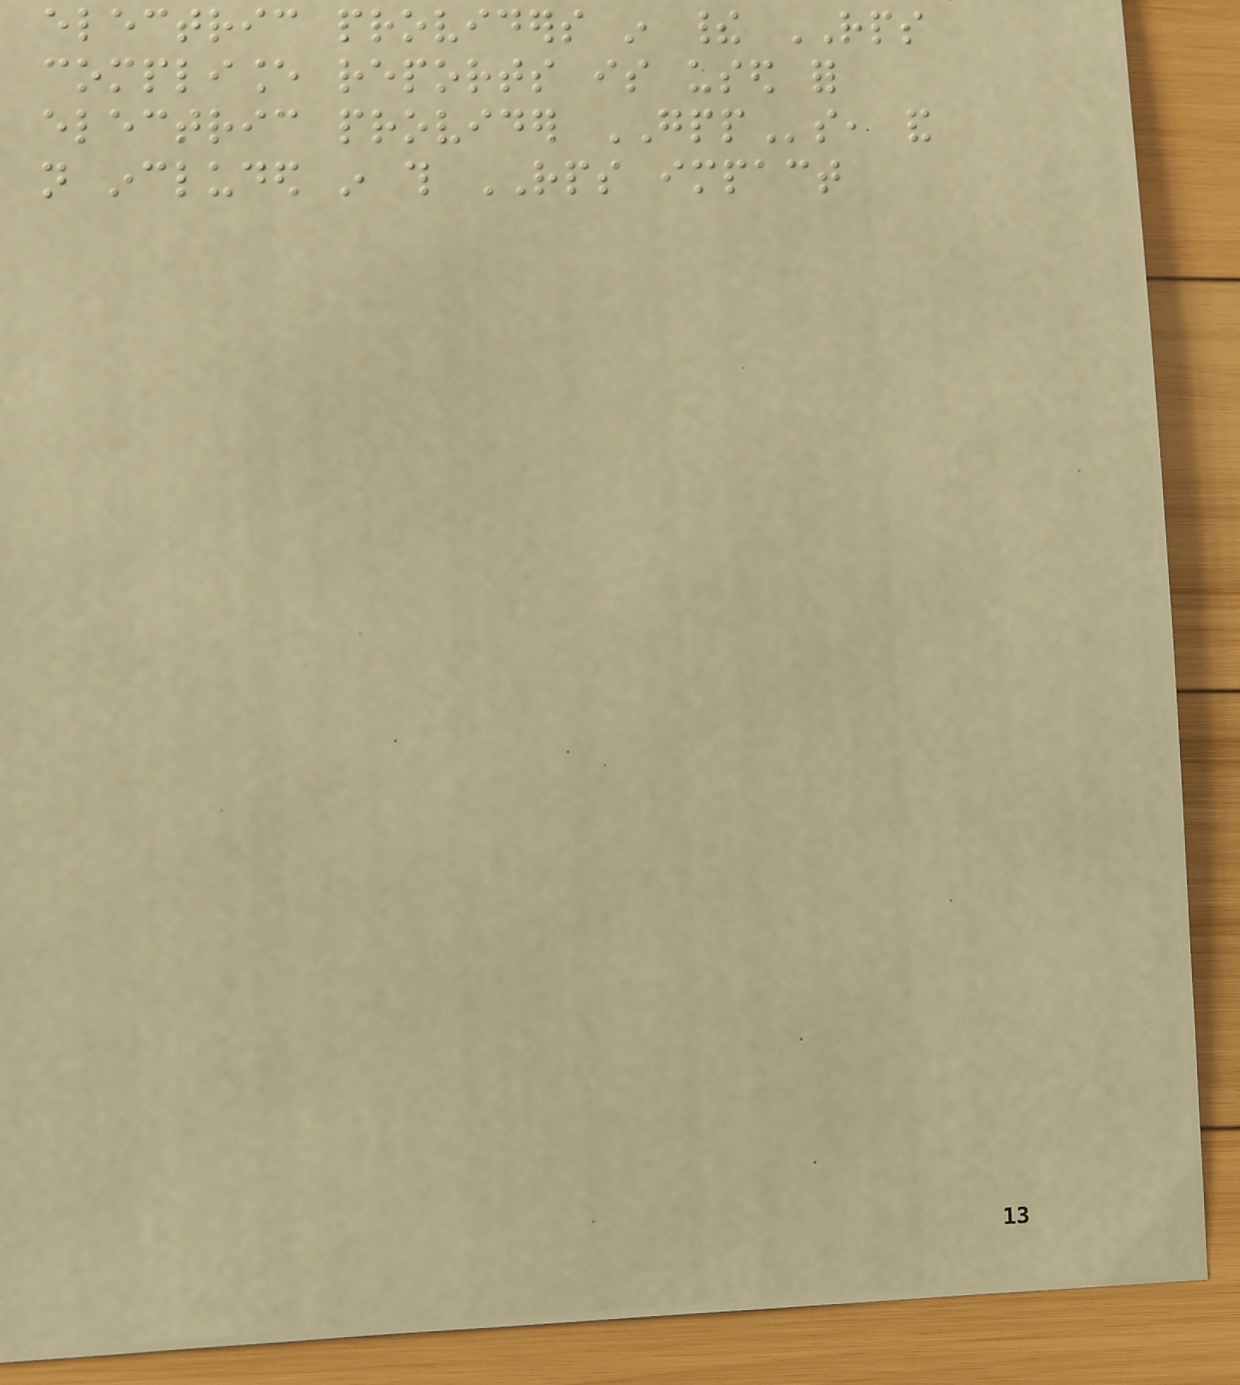electric providers in their RPS
compliance reports is used for
electric provider GPPs, and
not included in this RPS impact
